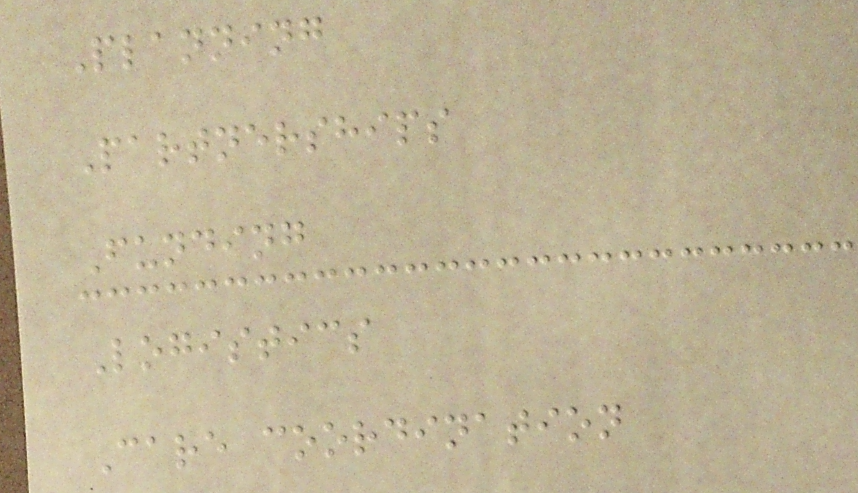Planning
Partnerships
Funding
Logistics
Care coordination
